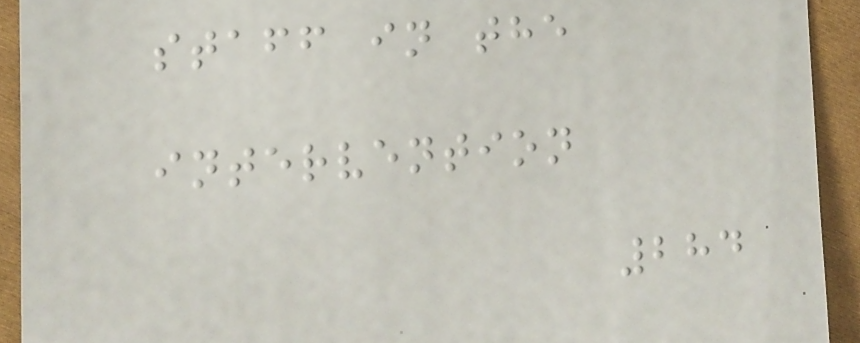staff in the
intervention
284
